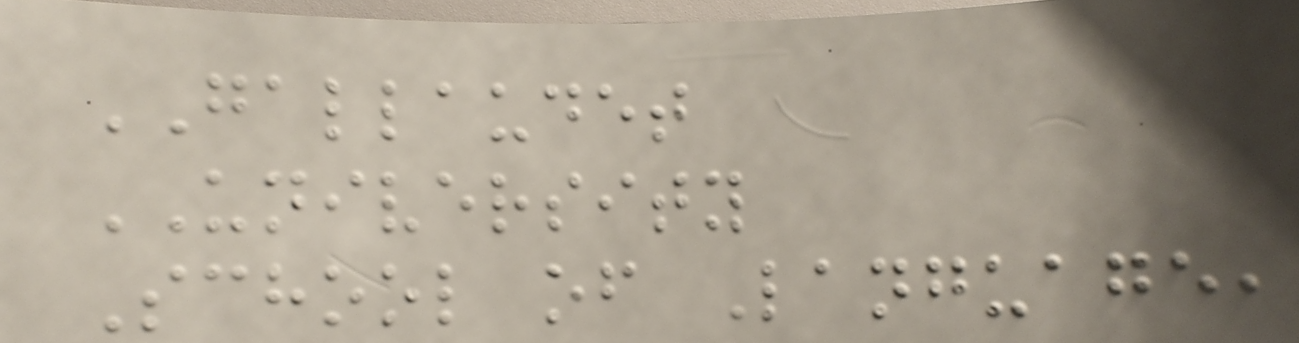GALLAUDET
UNIVERSITY
School of Language,
